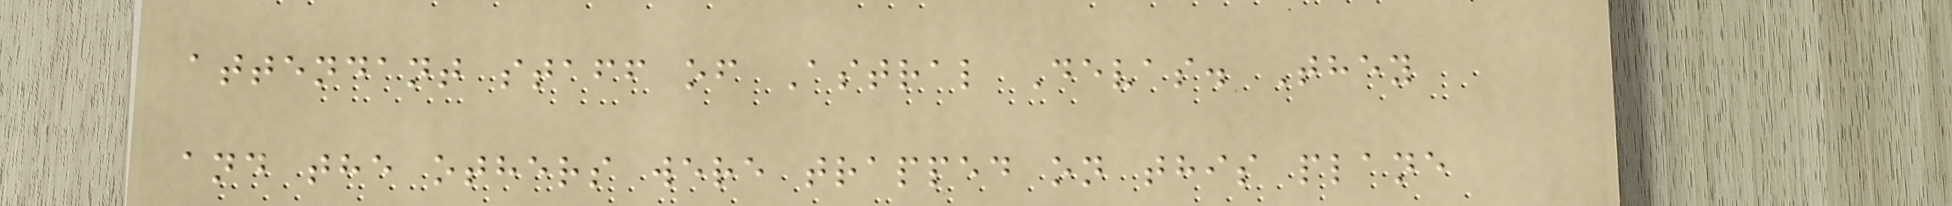attendant staff of Astral Devas. They
and the others were trapped on this plane
